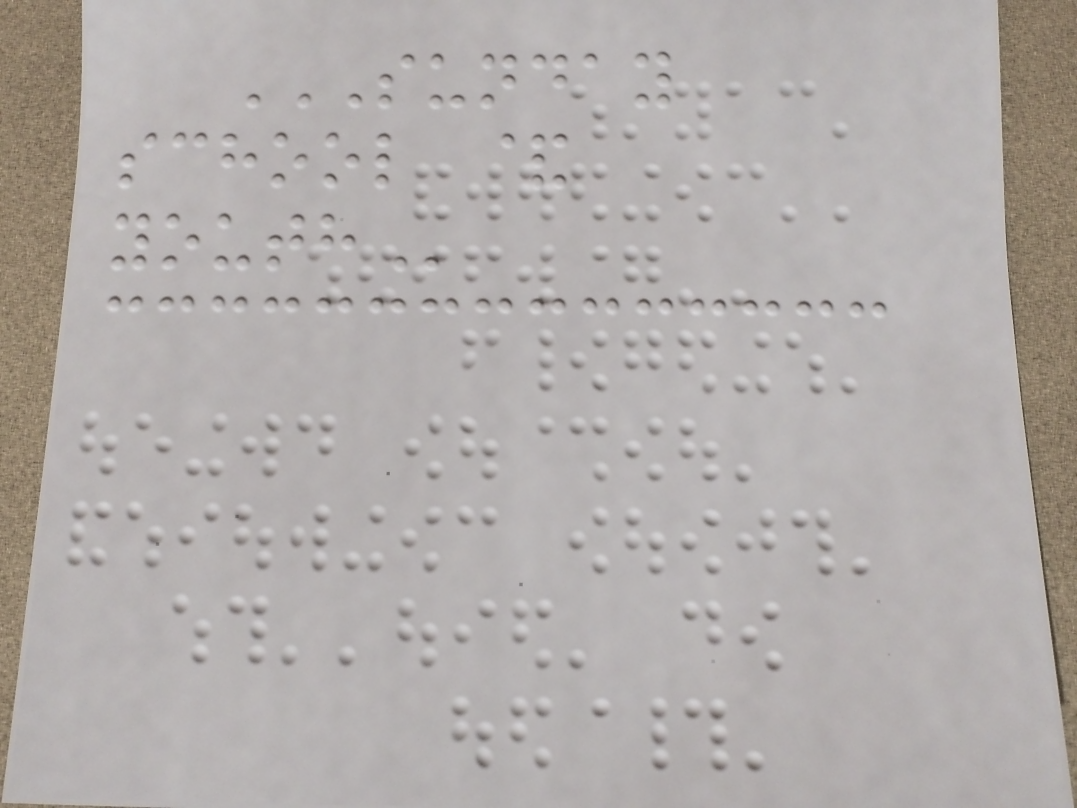SUNDAY
SCHOOL &
YOUTH
